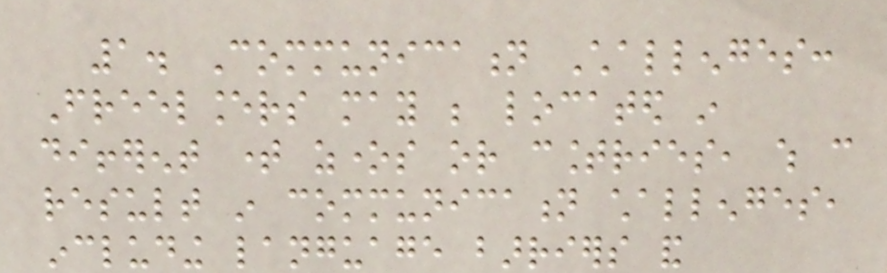1. Communication Challenges:
Freelancers may be located in
different time zones or countries, which can
result in communication challenges,
including language barriers and
